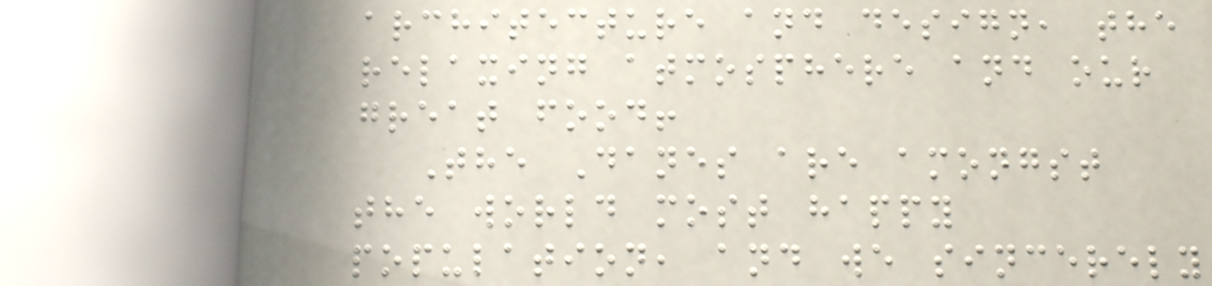architecture and design, the
relaxing atmosphere and our
great food!
The Danes are amongst
the world most happy
population, and we sincerely
